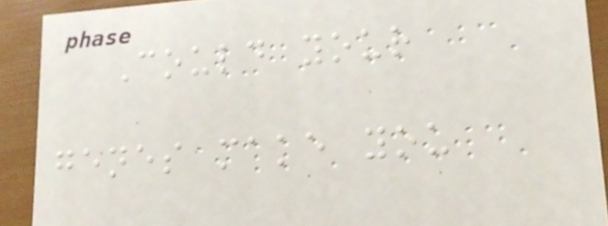Could your
genes make you
